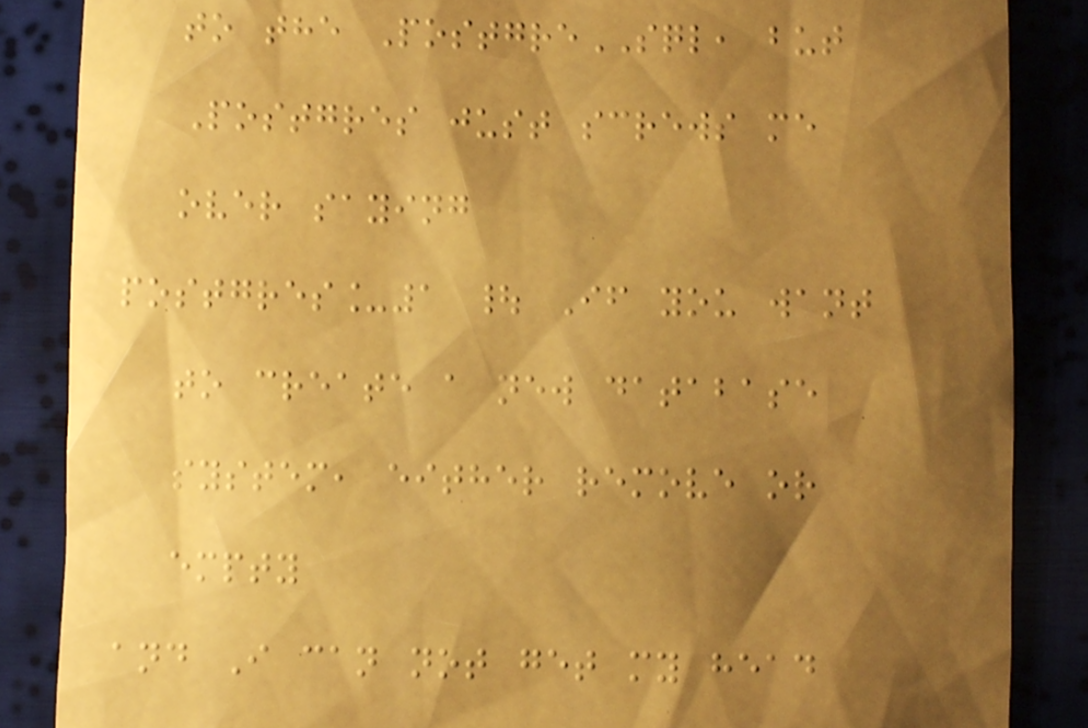to the PostgreSQL, but
Postgres just screws me
over saying
postgres_1 | If you want
to create a new database
system, either remove or
empty
and I can not get my head
